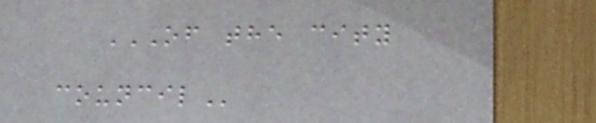OF THE CITY
COUNCIL
